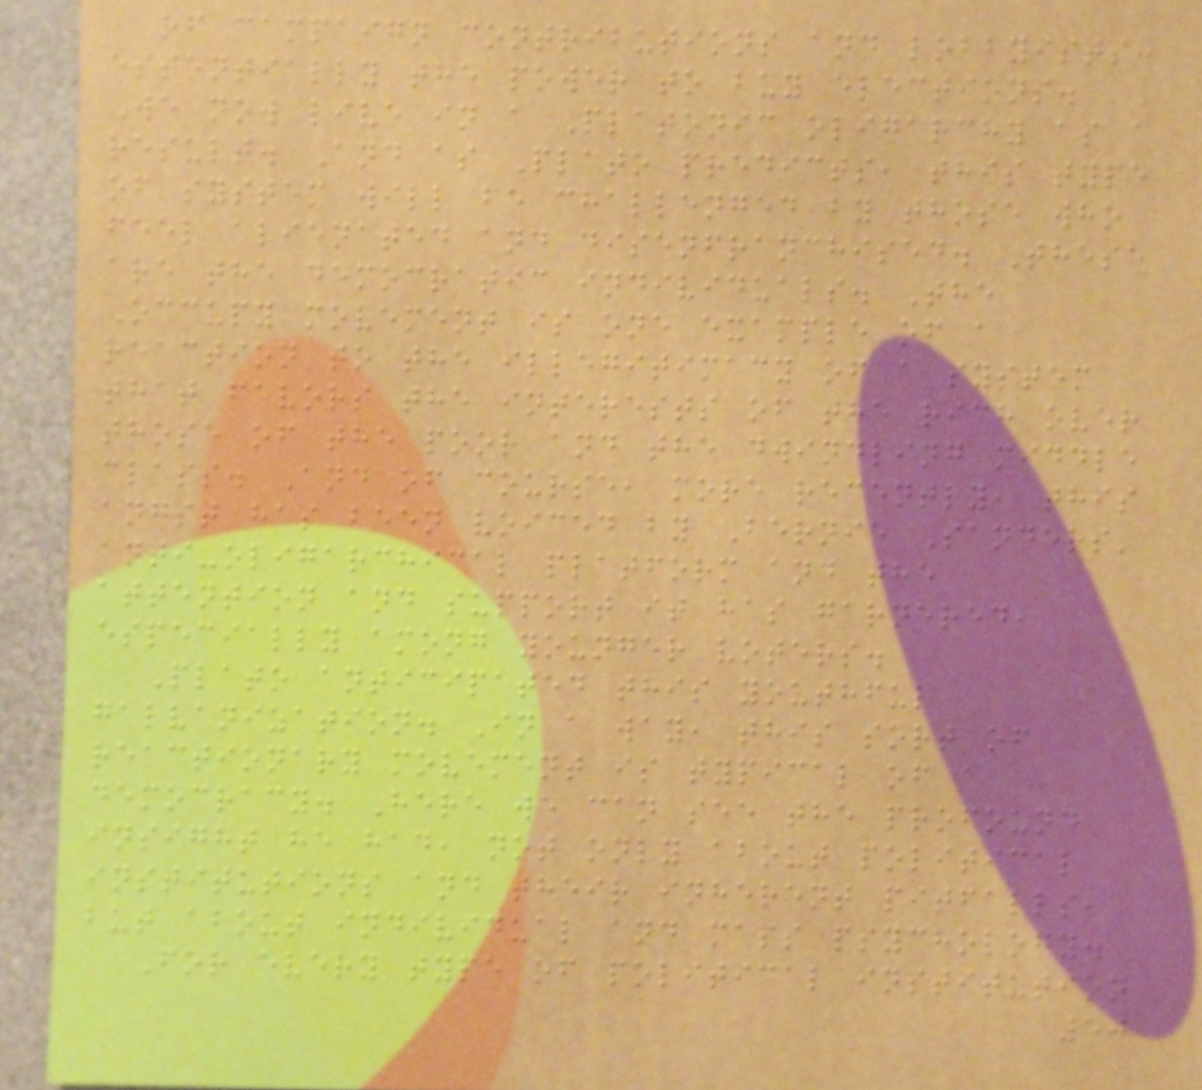of campaign contributions and lobbyists:
essentially the power to buy elections.
We now live in a Platonic oligarchy as a
result. And as Plato predicts, this type
of system will be challenged by those who
feel alienated and disenfranchised. These
are the democratic individuals. The
Occupy movement is one example of a
reaction to the illegitimacy of a system
that favors the interests of the rich over
those of the poor and the dwindling middle
class. And of course, more recently, this
angst has been voiced by Bernie Sanders'
anti-oligarchical platform and the
attention and support it has garnered,
especially among younger voters.
Plato anticipated this youthful
galvanization. In a way, this sort of
reactionary movement is typical of a
democracy. Here we can see the profound
insight he had, not only about political
institutions and their inherent pitfalls,
but about individual and mass psychology.
For every type of political institution
50
